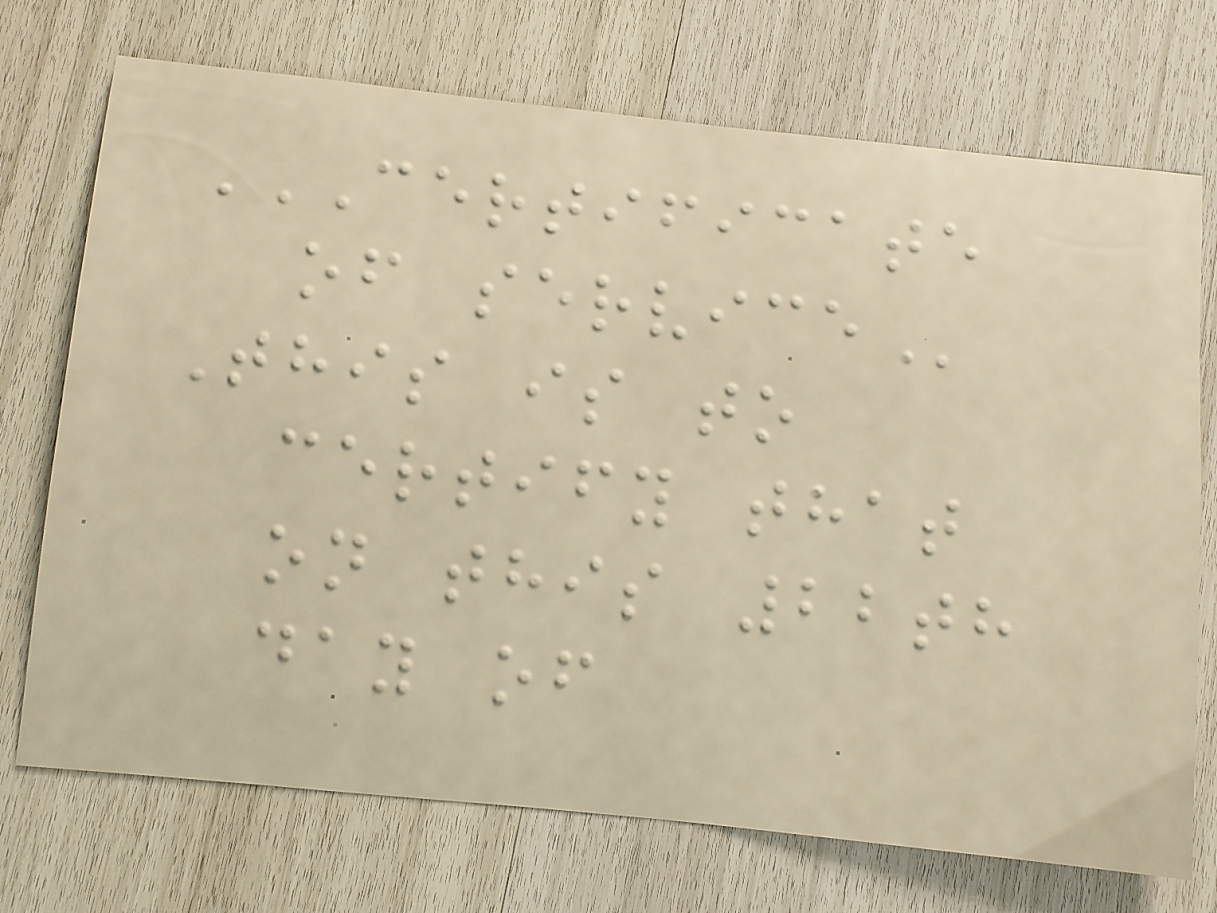CERTIFICATE
OF SERVICE
This is to
certify that
on this 22th
day of
